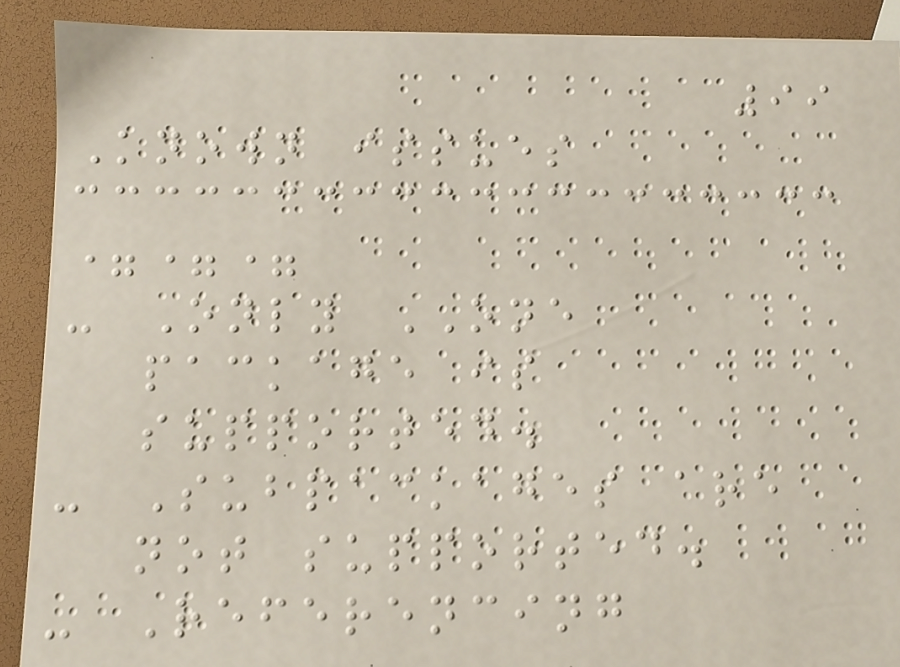99
Known issues
===
- Only ONE
package is
supported.
- Subpackages are
not supported.
- Referencing
